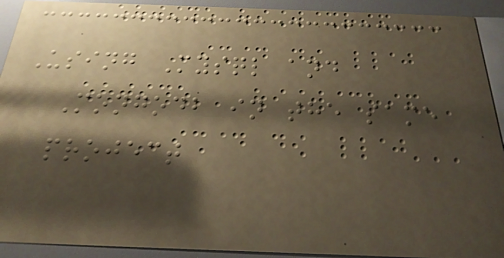Using Mysql and
Mongodb in the same
project
